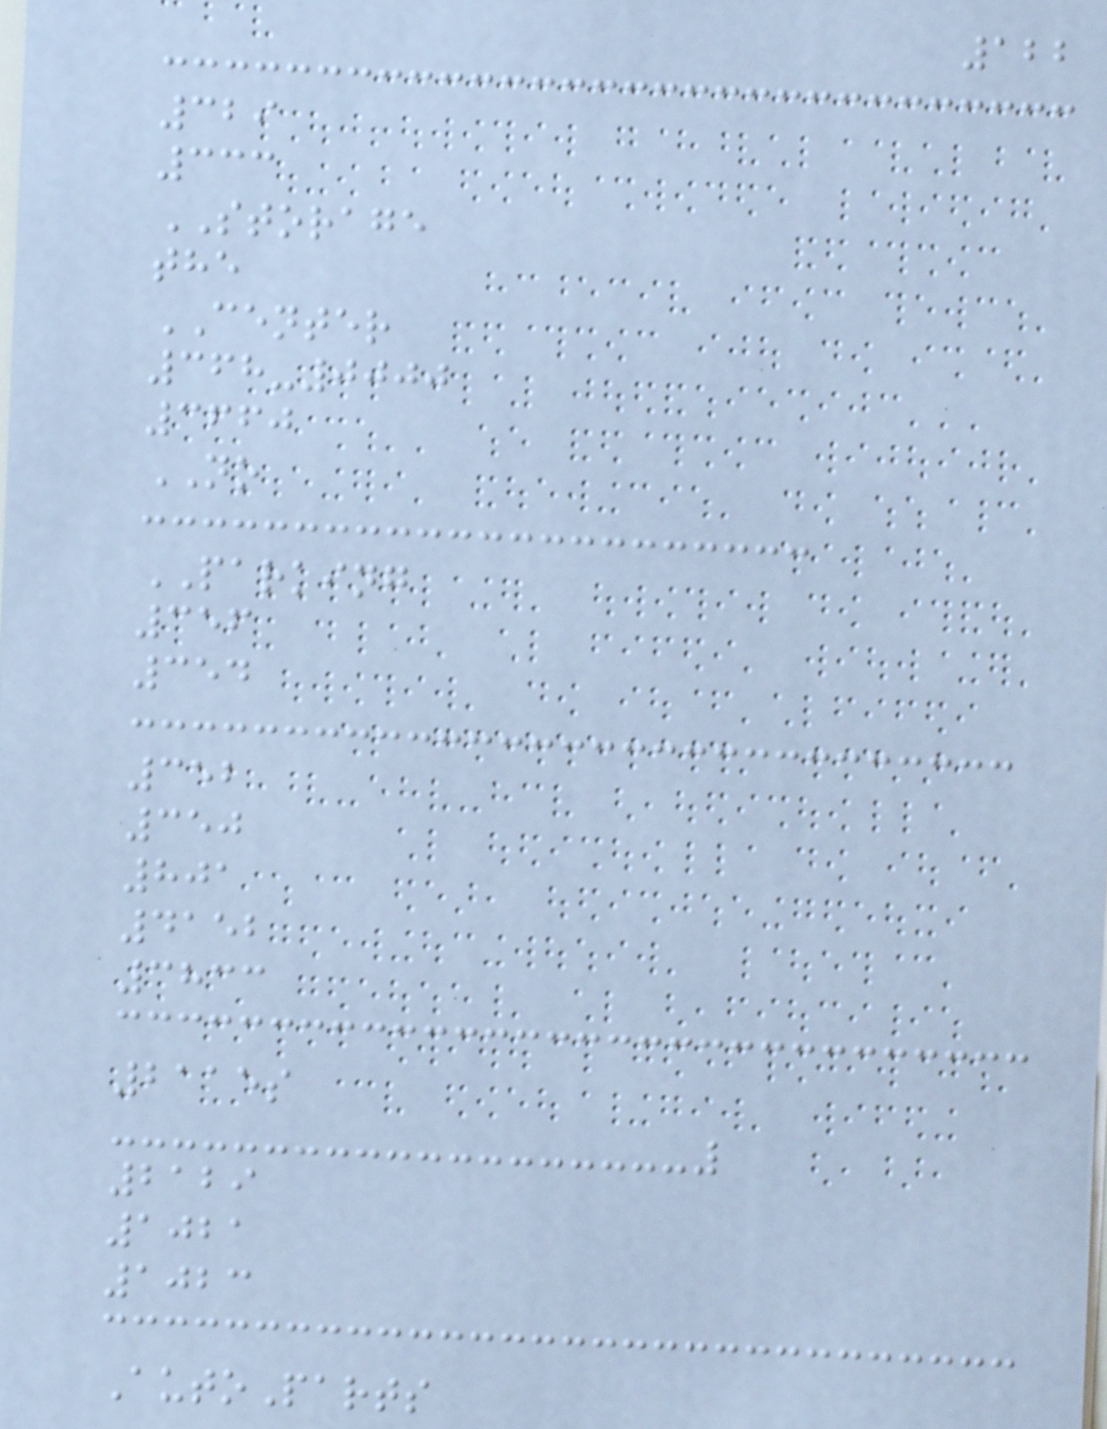122
329
333
STORAGE
the
CENTER
368-0000
3660
NO
PARKING
356
354
352
350
801
4152
3833
2115s
2129
1021
1023
AutoParts
